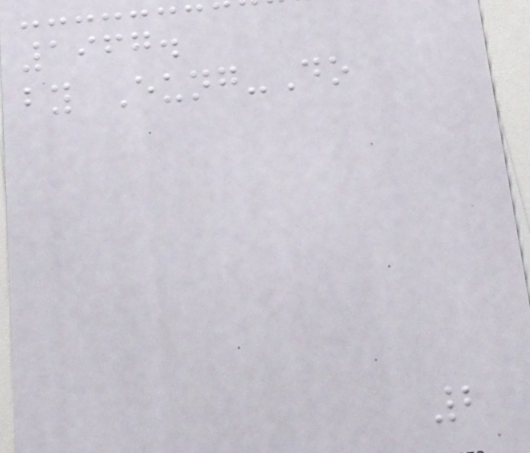1967.
by Eung-Do
2
